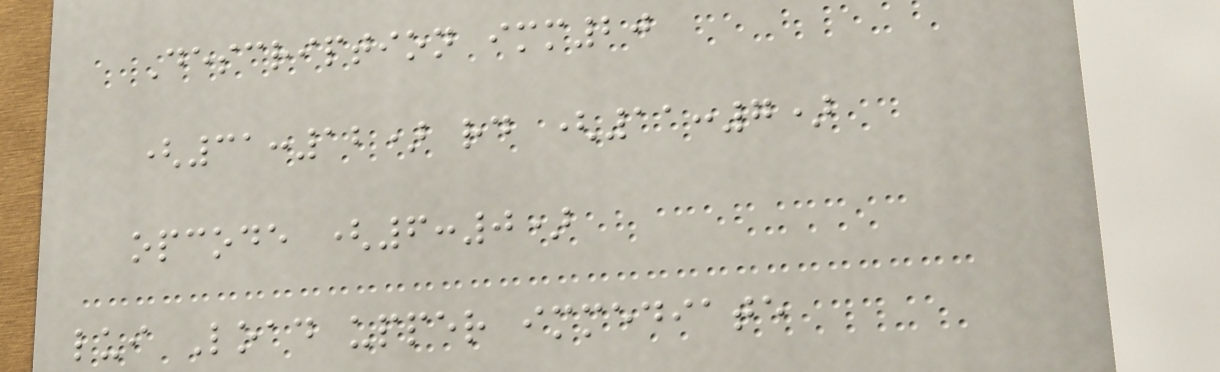Description imm20
(31:12) rd (11:7)
opcode (6:0)
lui Load upper immediate
